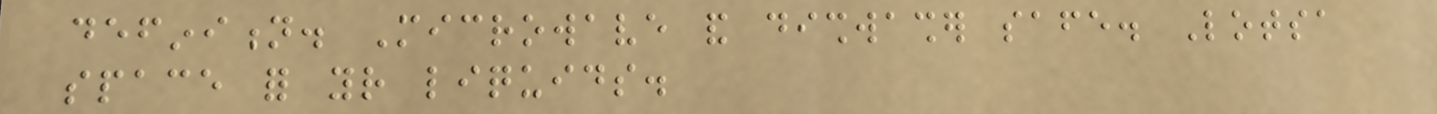definition. Microwave and dishwasher safe. Lotsa
space for your liquids.
